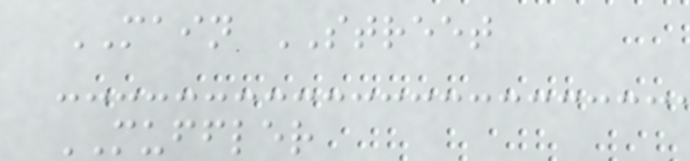MAIN STREET
MUFFLER
